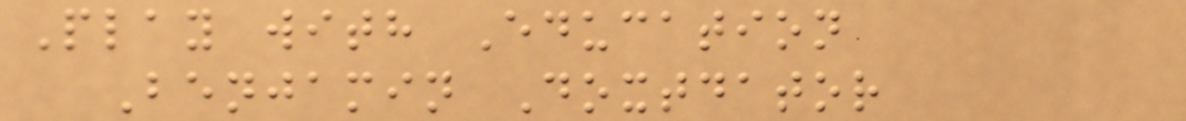Play with Education
Benjamin Doxtdator
